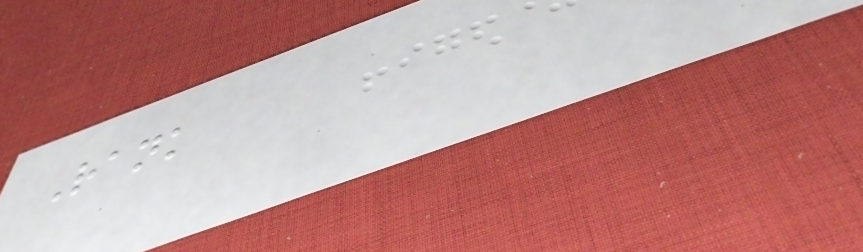Rank
